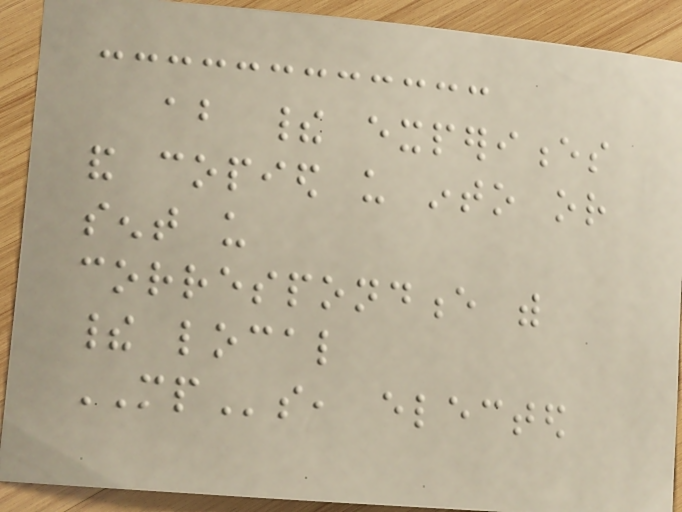about their experiences
and copied us into or
sent us
correspondence with
their local
MPs, elected
